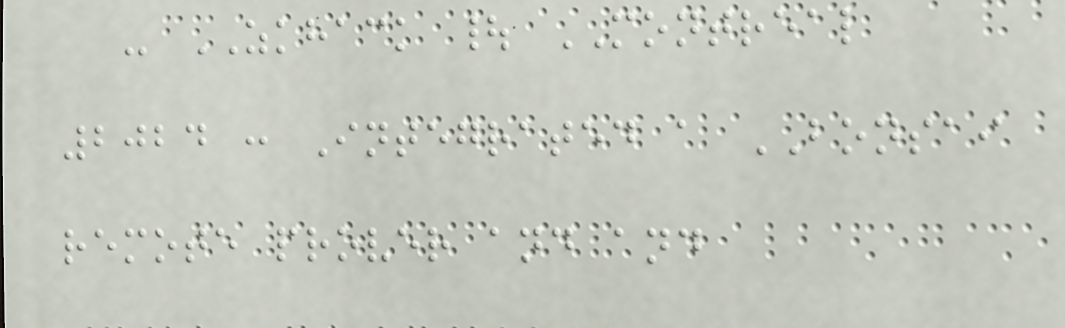- ZKHACK | MONTREAL
2024 : Integrated a BONSAI
remote prover and and
